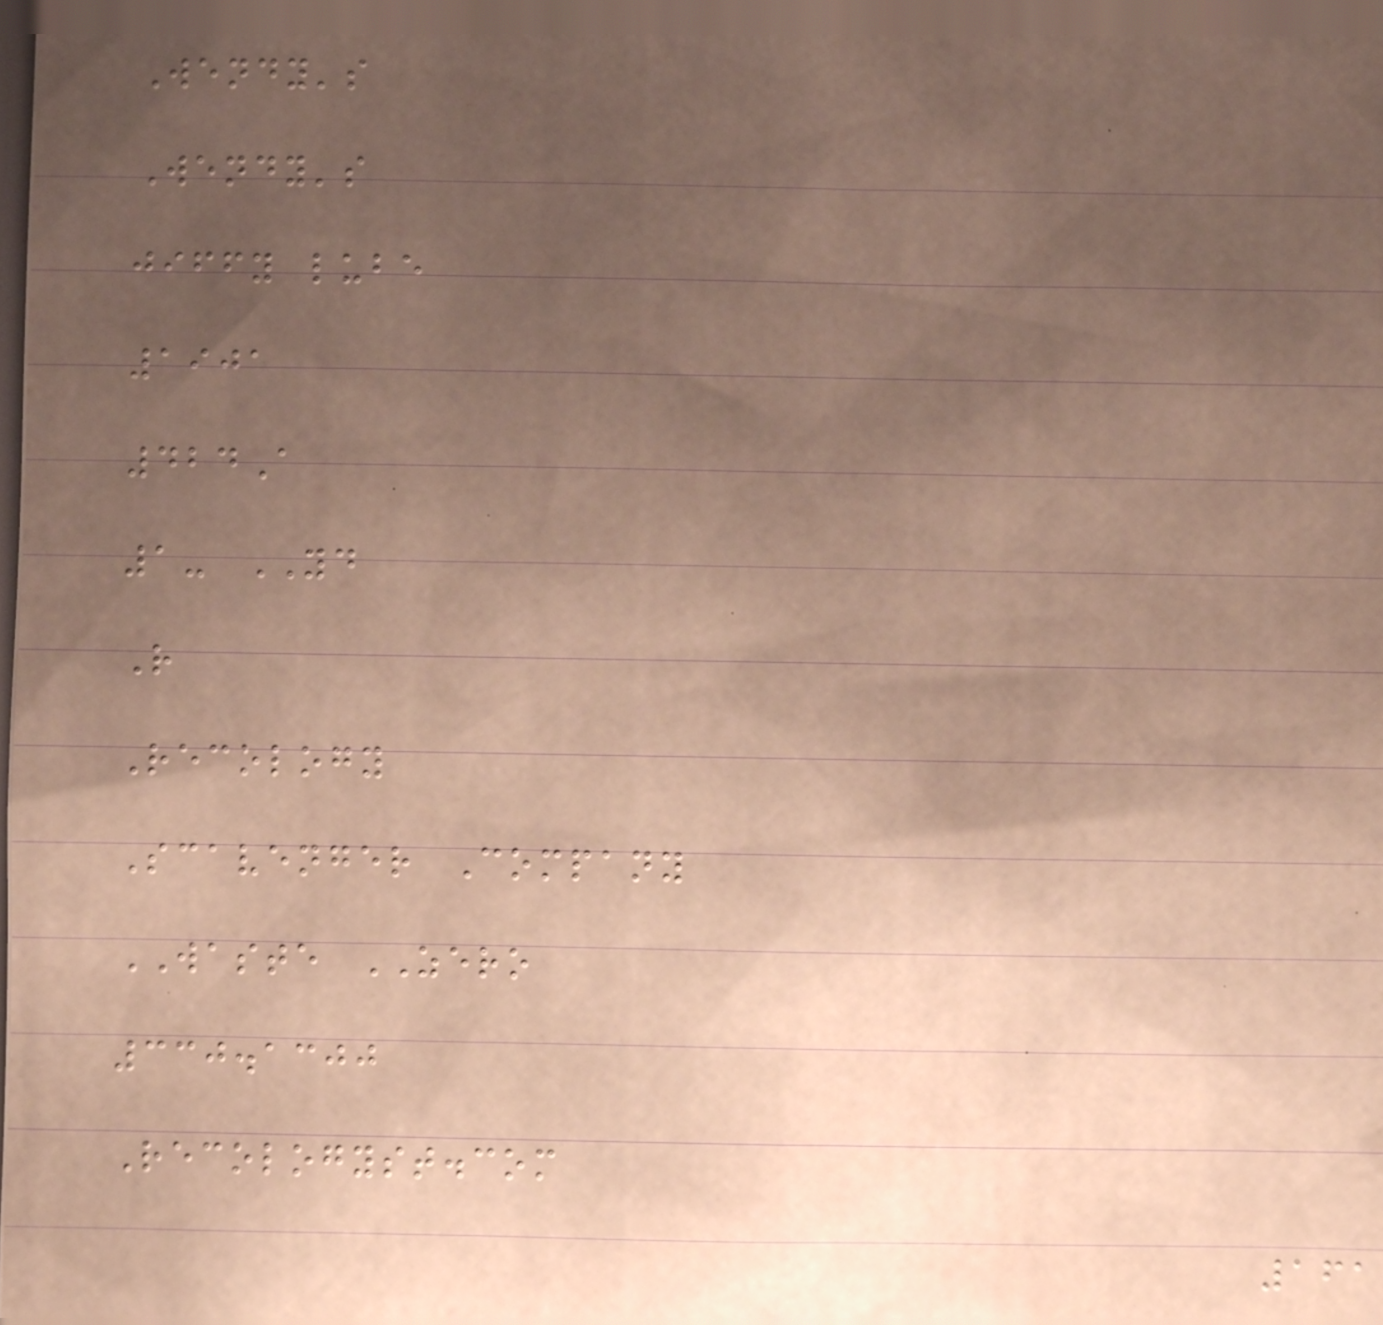Wendy's
Wendy's
jiffy lube
1901
424A
1- YD
R
Recology
Scavenger Company
WASTE ZERO
330.1300
Recologyst.com
161
